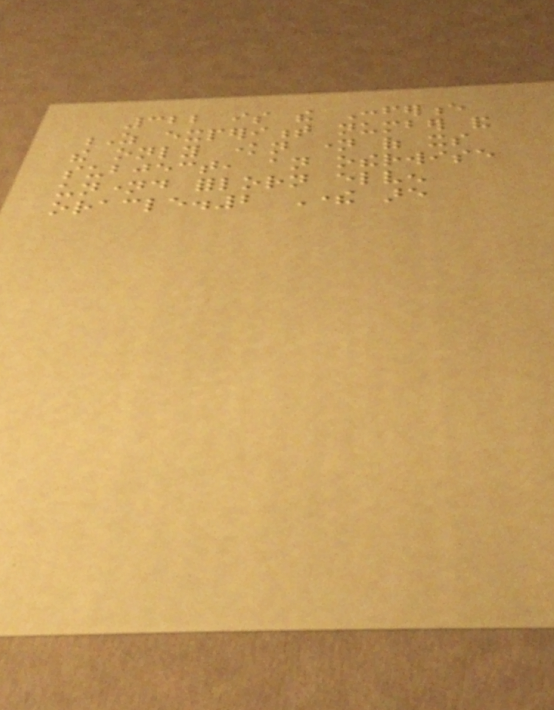322 is the Conference
Z experiment number and
the only known name of its
subject, an otherwise
unnamed forlorn elven
oracle.2 There are
